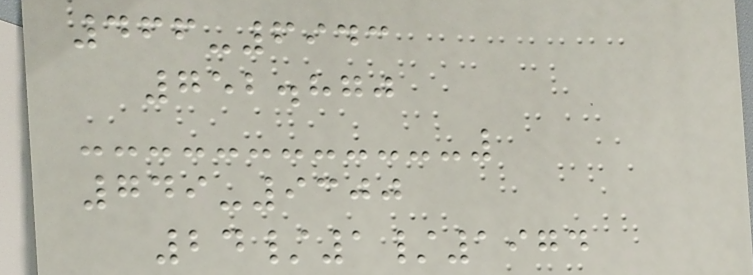466-6943
752.870
749-9300
24/1/1974
